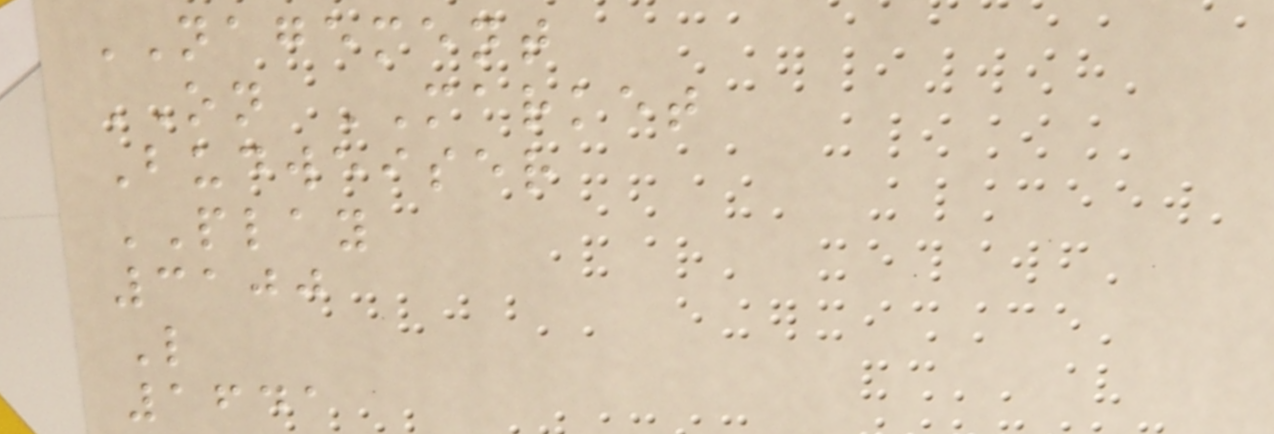NAGEMENT
ON MARKET
Budweiser
PLAY
3100
L
1641
